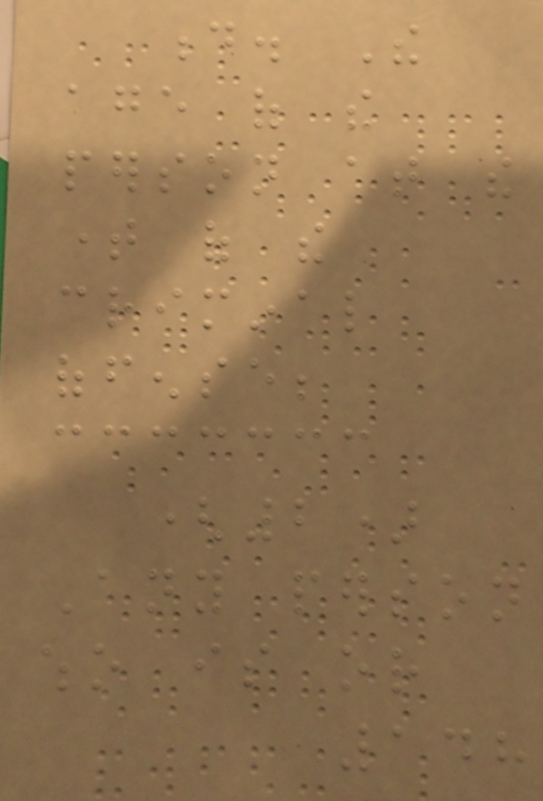d. The
age of the
person at the
time of the
criminal
offense;
(2)
Any person
who is or
148
